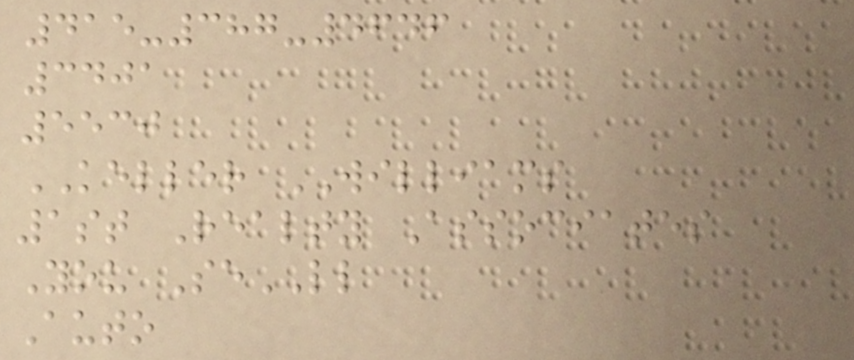415-387-4646
3401
5530
KELLER WILLIAMS
1st Realty Associates
You SeLL
Auto
